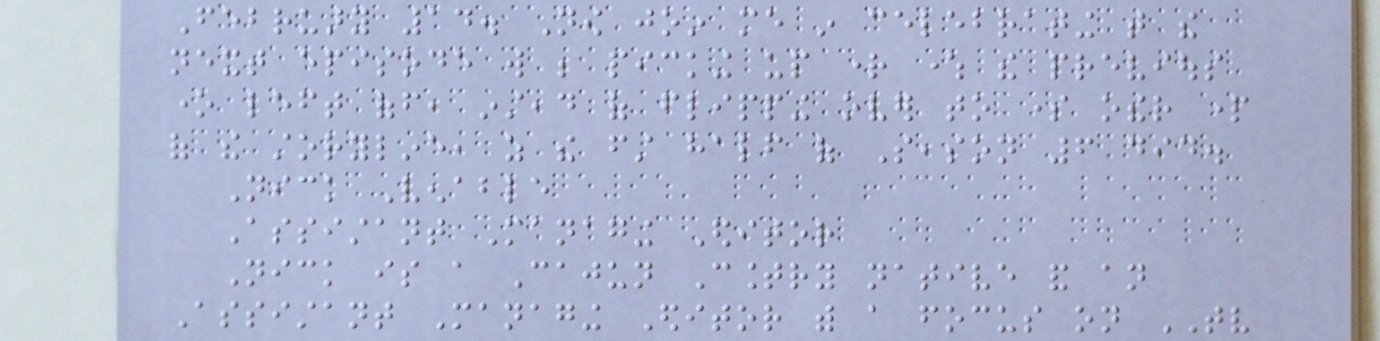February 14. Now join me in celebrating that the
next episode will be picking up right where the previous
one left off, instead of flipping over to some other part
of the storyline, as the first half of Season 6 did.
Nick Venable
Assistant Managing Editor
Nick is a Cajun Country native and an
Assistant Managing Editor with a focus on TV
